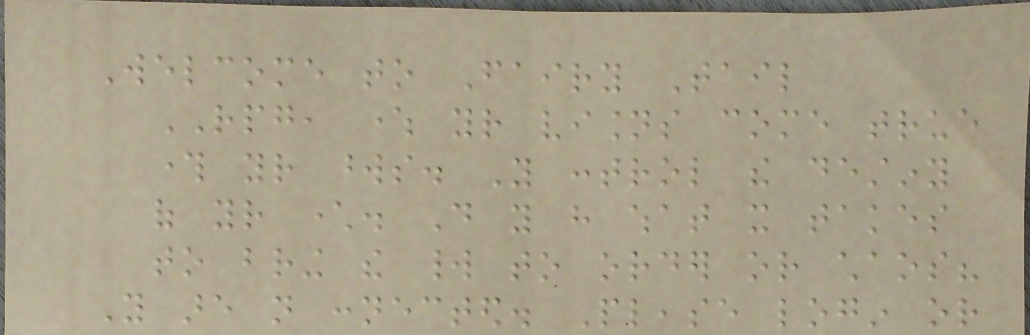Welcome to Fairy Tail
RPG, where your visions come true
through your words. You control the destiny
of your character. Do you have what it takes
to bring the world to order or chaos?
You are not connected. Please login or
